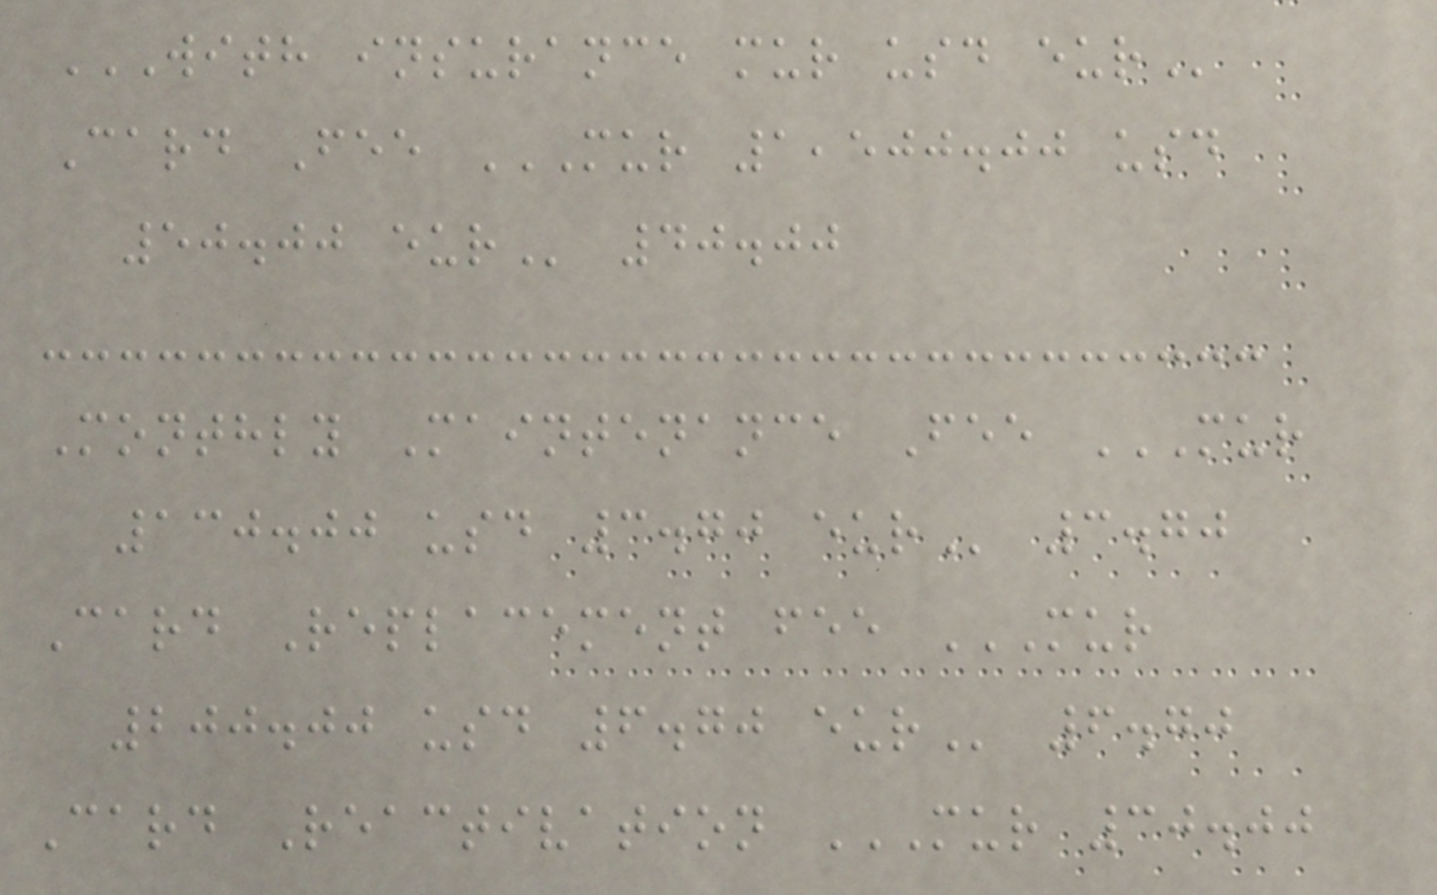WITH INSURANCE MUR USD EUR
Card Fee MUR 1,500.00 USD
50.00 EUR 40.00
Monthly Maintenance Fee MUR
130.00 USD 3.70 EUR 3.70
Card Replacement fee MUR
200.00 USD 6.70 EUR 6.70
Card Reactivation MUR 30.00
